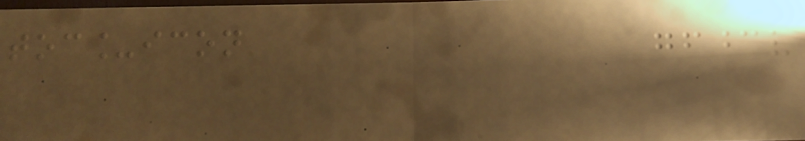toc_icon
